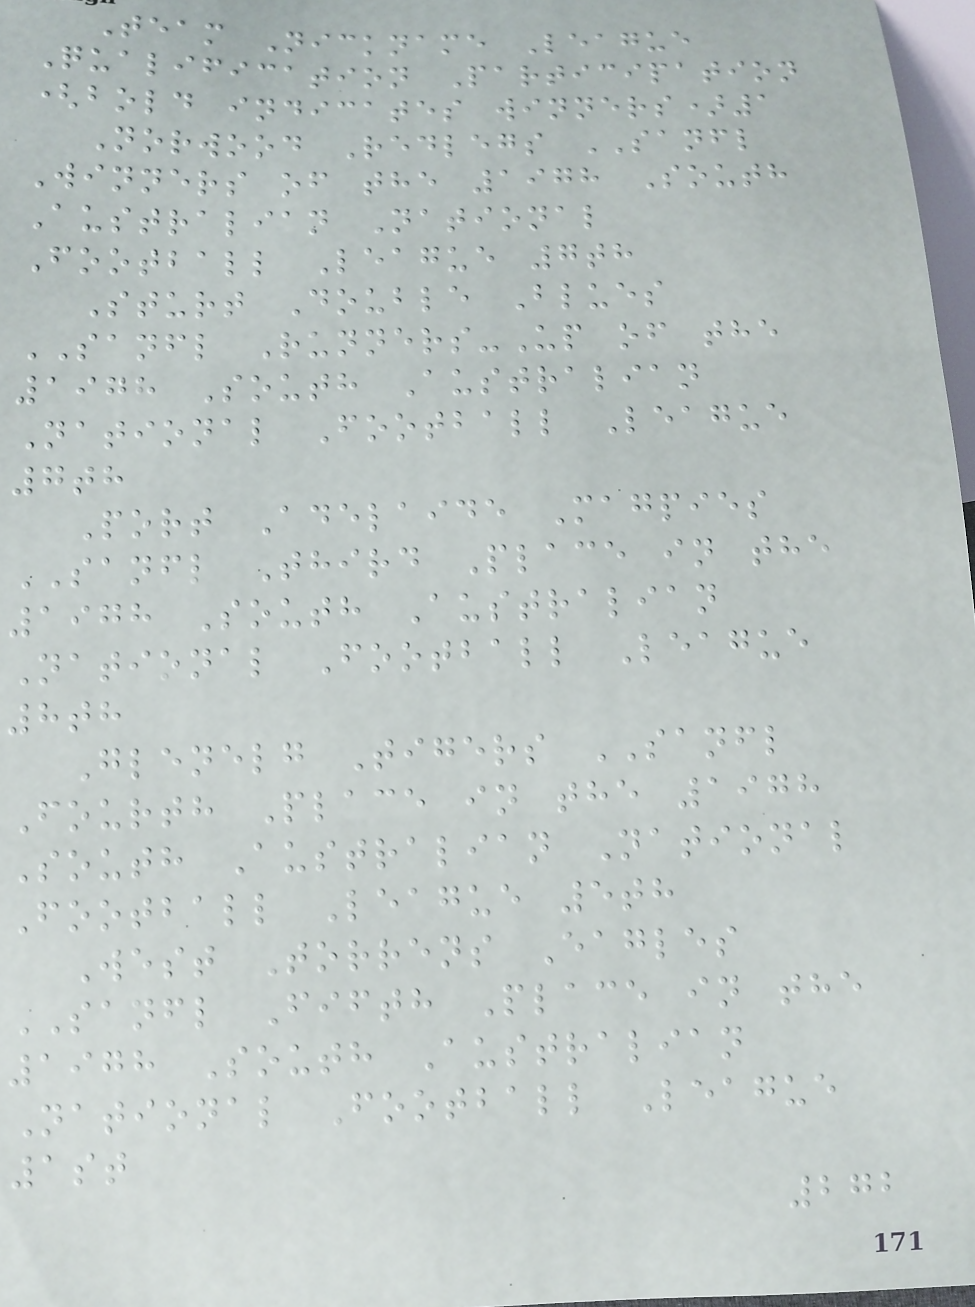Team Nickname League
Qualification Participation
(bold indicates winners)1
Norwood Redlegs SANFL
Winners of the 1978 South
Australian National
Football League 7th
Sturt Double Blues
SANFL Runners-Up of the
1978 South Australian
National Football League
7th
Port Adelaide Magpies
SANFL Third Place in the
1978 South Australian
National Football League
8th
Glenelg Tigers SANFL
Fourth Place in the 1978
South Australian National
Football League 5th
West Torrens Eagles
SANFL Fifth Place in the
1978 South Australian
National Football League
1st
272
